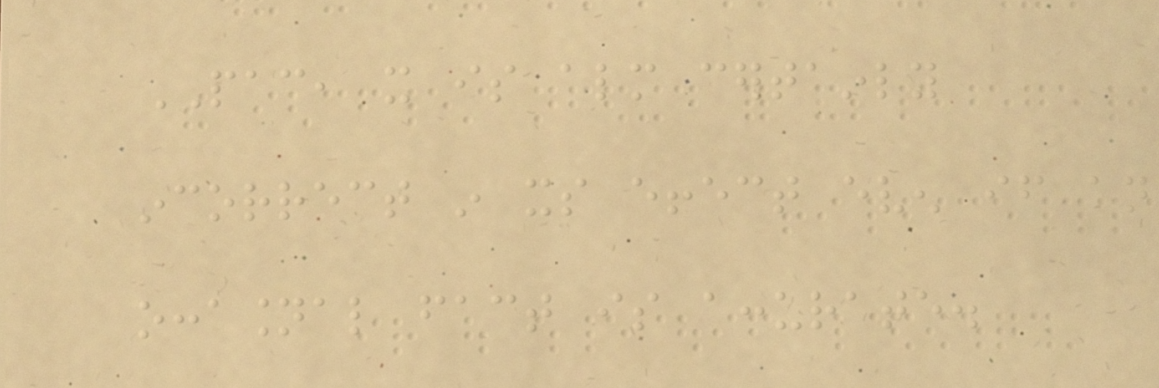PAC, it is almost certainly
incorrect in its effect even if an
occasional fact is accurate.
